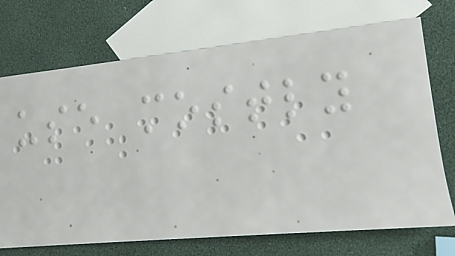use mostly
